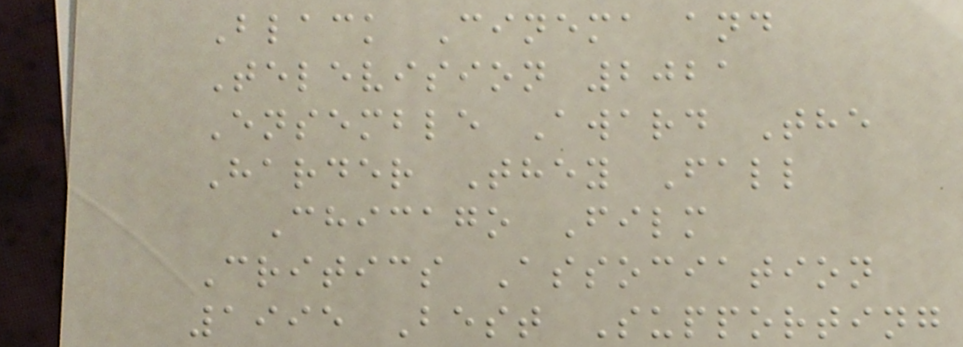Black Cinema and
Television 2021
Ensemble Award The
Harder They Fall
Chicago Film
Critics Association
1995 Best Supporting
